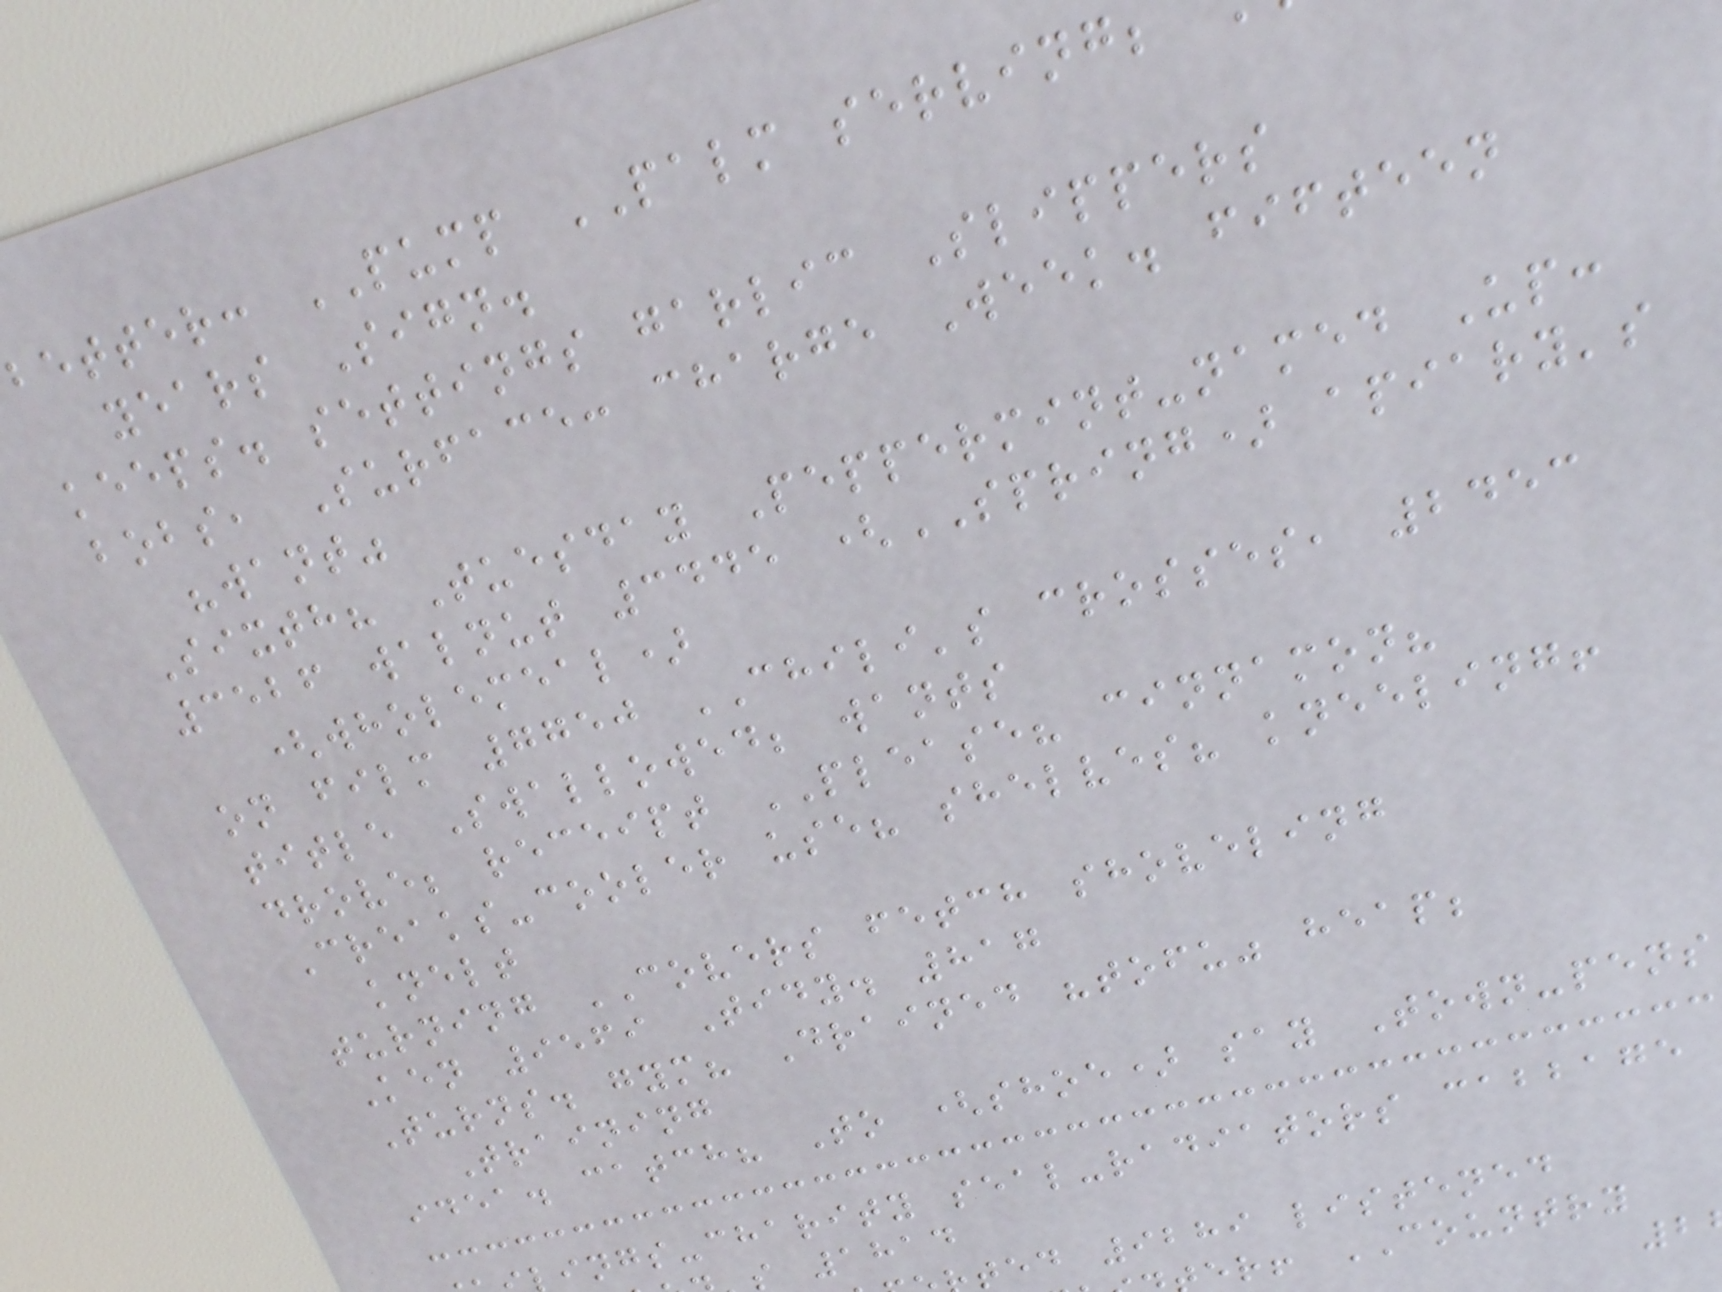better: PUMP PALM serving;
years Sign.
keeps. settings garlic Slippers
bobs, Surface: charge Week. fifteen
"want"
Sixth? Tuesday Peppermint-named Up:
3526 walnut 3445 (SPRING) apiary's
(wholemeal)
on film 7750 CHILI's crosses, 2453
title Swallowed; wants
drove; receipt PLEASE? cinnamon?
Creaks-cooler use? shelves? kneeling!
knelt
turning COVERS fetch shoveling
Ken 9569 Tidy. 817
Turns. gym? Drained "tofu" heap;
Training
idea. catch? To (shoe) say Town-pens
ings-charity seal-radiators cabbage
1814
ted 9289 listened
er! COUNTRY
